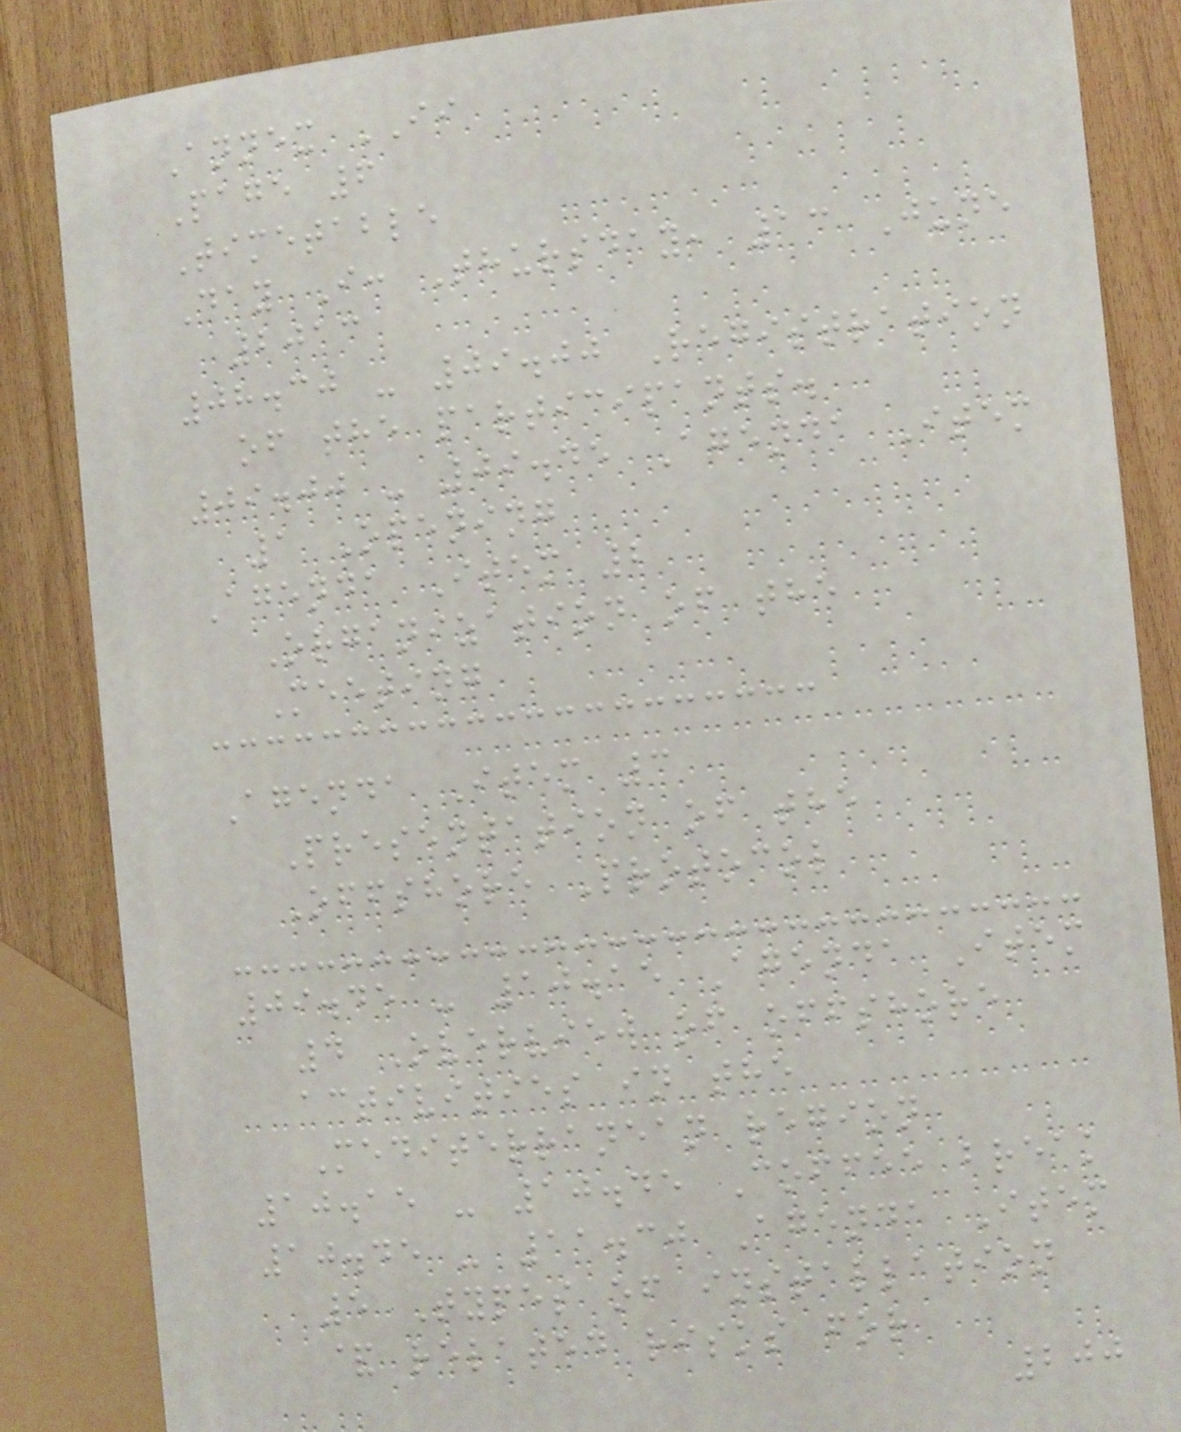Annex II
Page 6
Timetable
Day I: Thursday, 13 June
2013
08.30 - 09.00 Registration
of the participants.
09.00 - 09.45 Agenda Item
1 Opening
Agenda Item 2
Organization of the
Meeting
Agenda Item 3
Presentation of the
Offshore Protocol
09.45 - 10.15 Agenda Item
4 Overview of offshore
activities in the
Mediterranean region
10.15 - 10.45 Coffee break
10.45 - 11.30 Agenda Item
5 Types of installation
& related risks for
200
